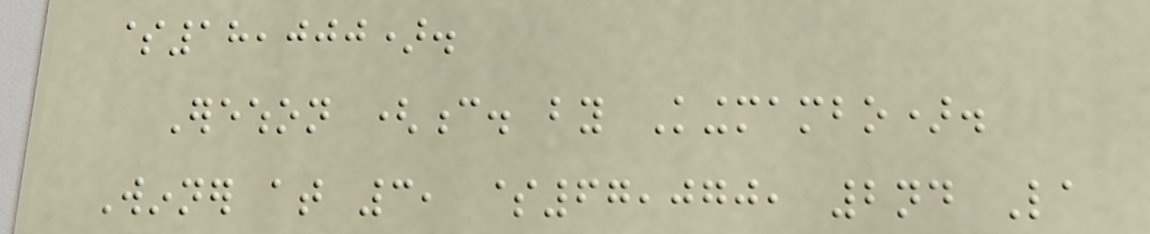$18,000).
Erewhon (c. by Kingmambo).
Winner at 3, $67,070, 2nd La
